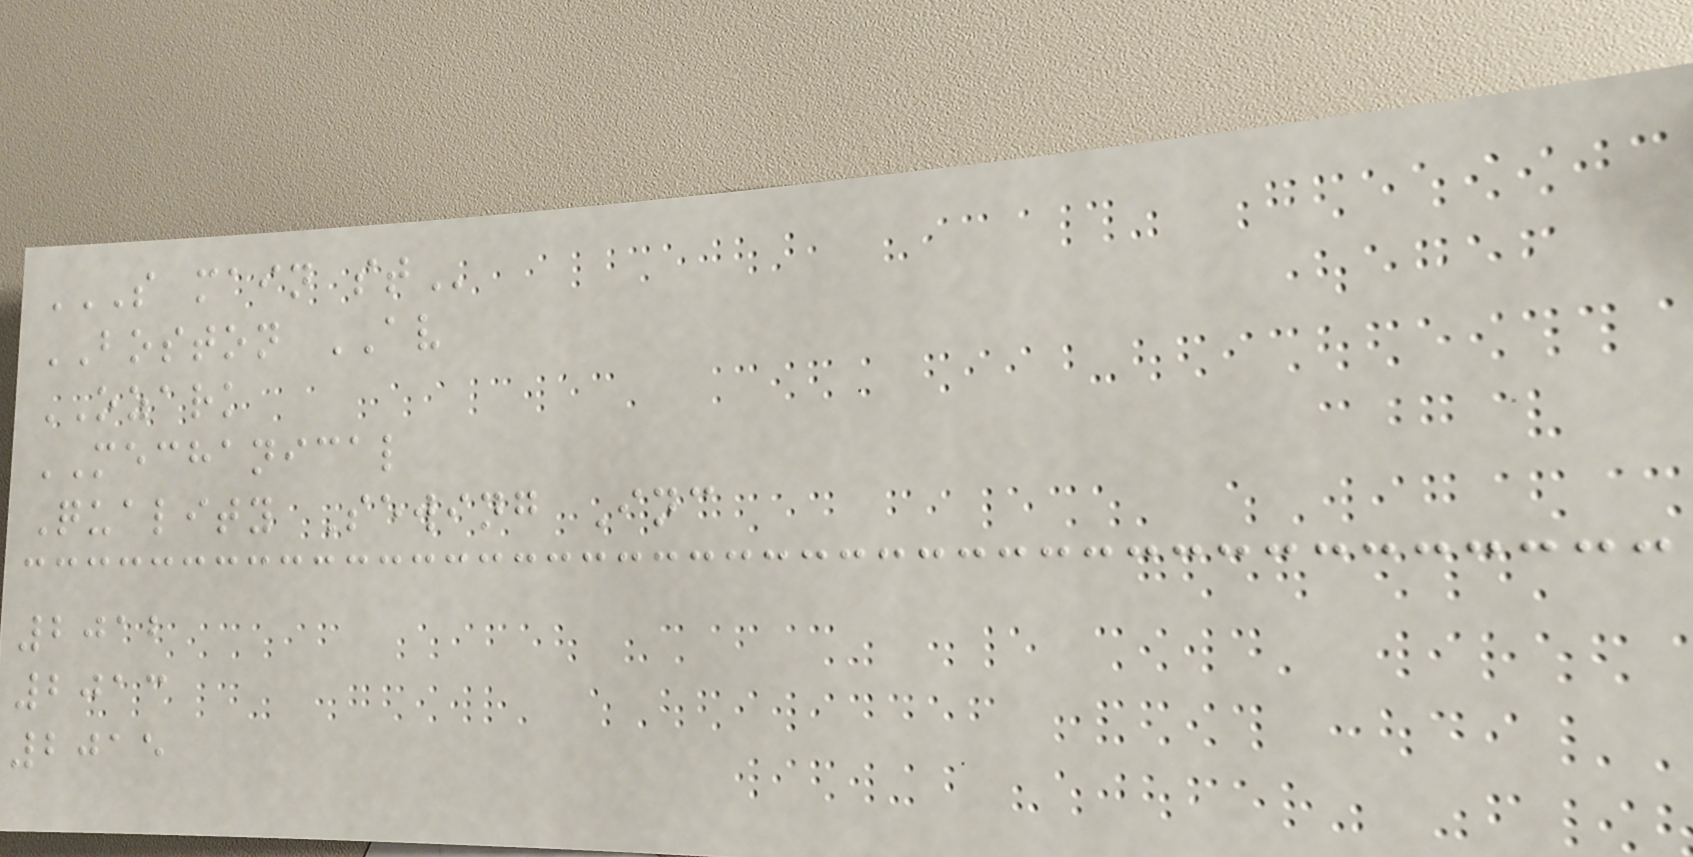S MAIN ST
BOSTON AV
OZARK
MECHANICAL
Quality Sewing Inc
2012
2013
2015
